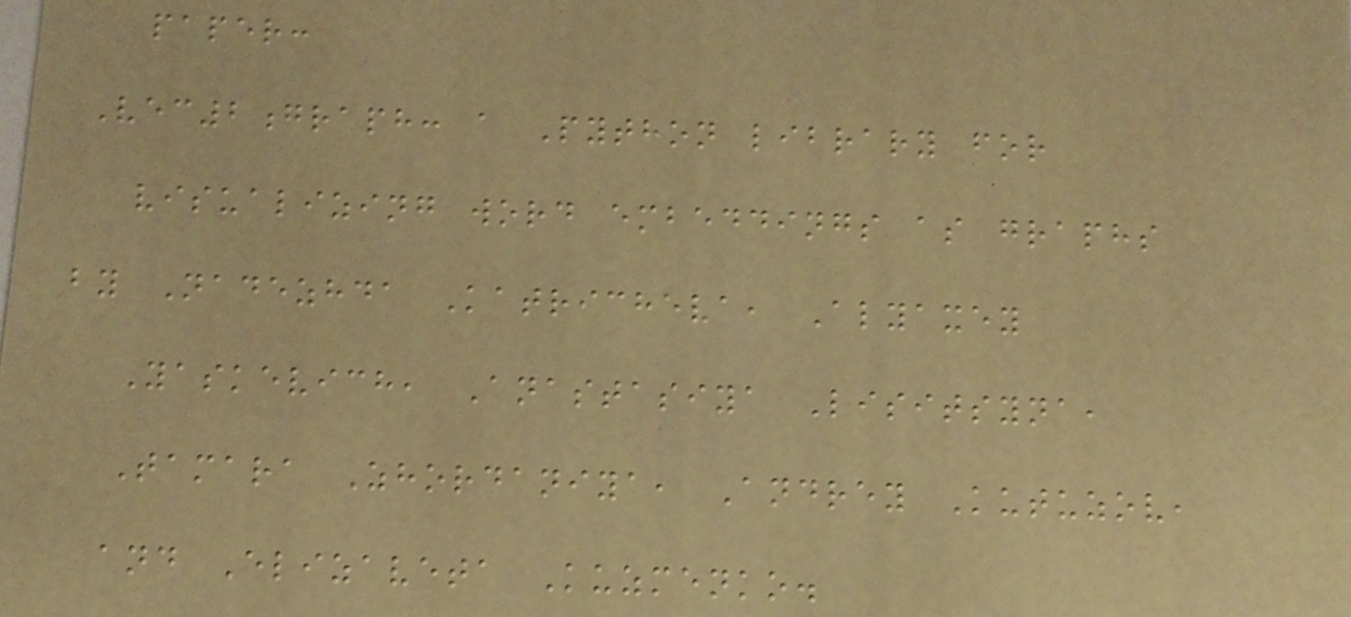paper:
Vec2graph: a Python library for
visualizing word embeddings as graphs
by Nadezhda Katricheva, Alyaxey
Yaskevich, Anastasiya Lisitsyna,
Tamara Zhordaniya, Andrey Kutuzov,
and Elizaveta Kuzmenko.
